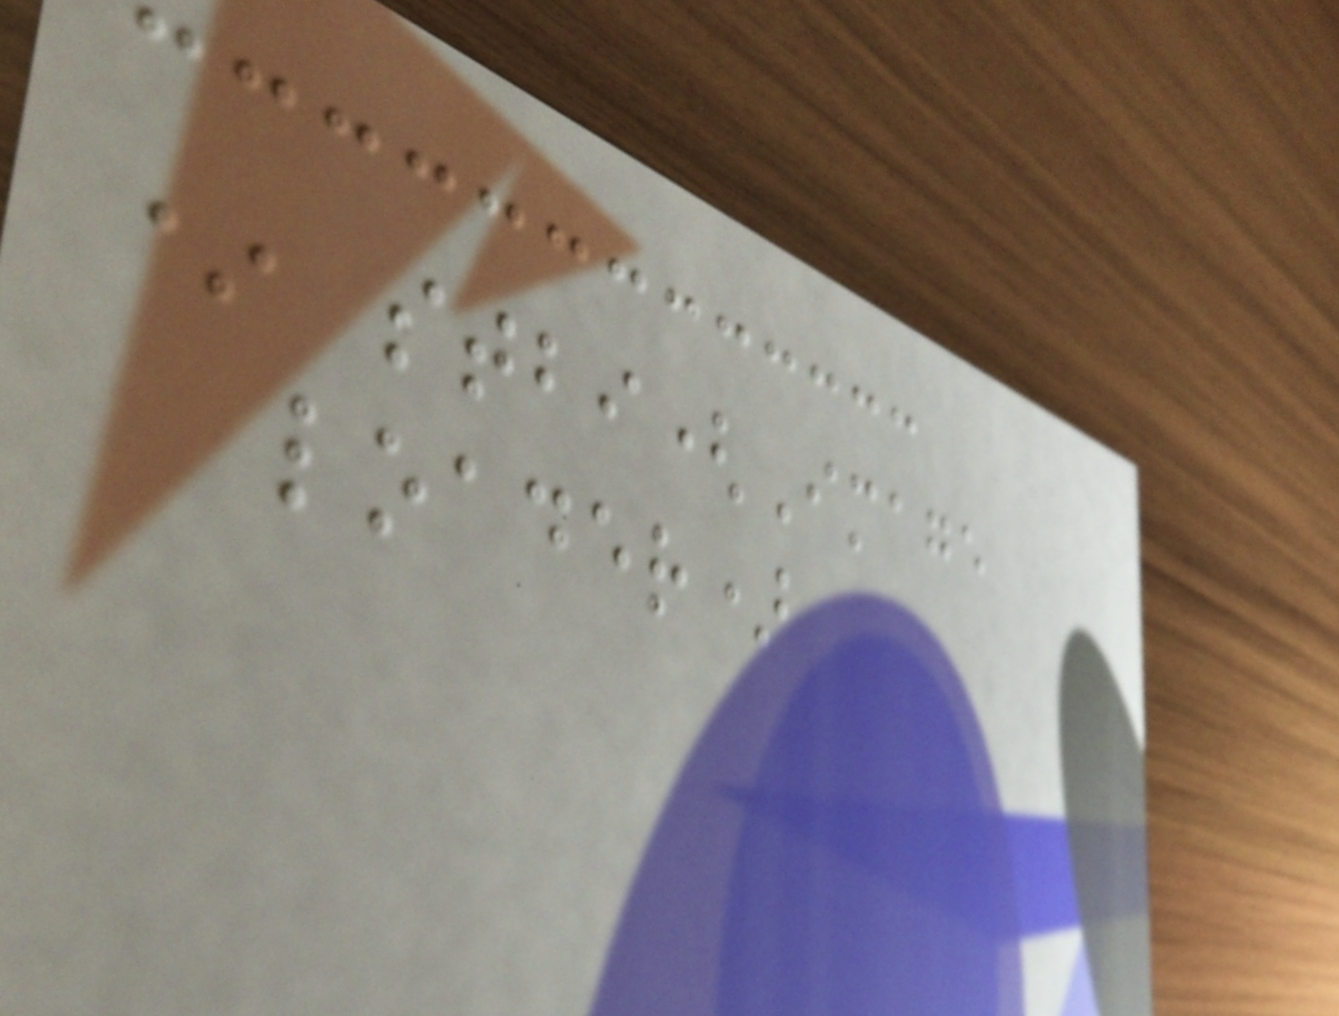* stbi(Image
loader)
